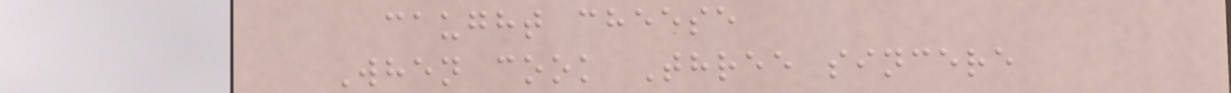caught cheese
When cook Three sincere
